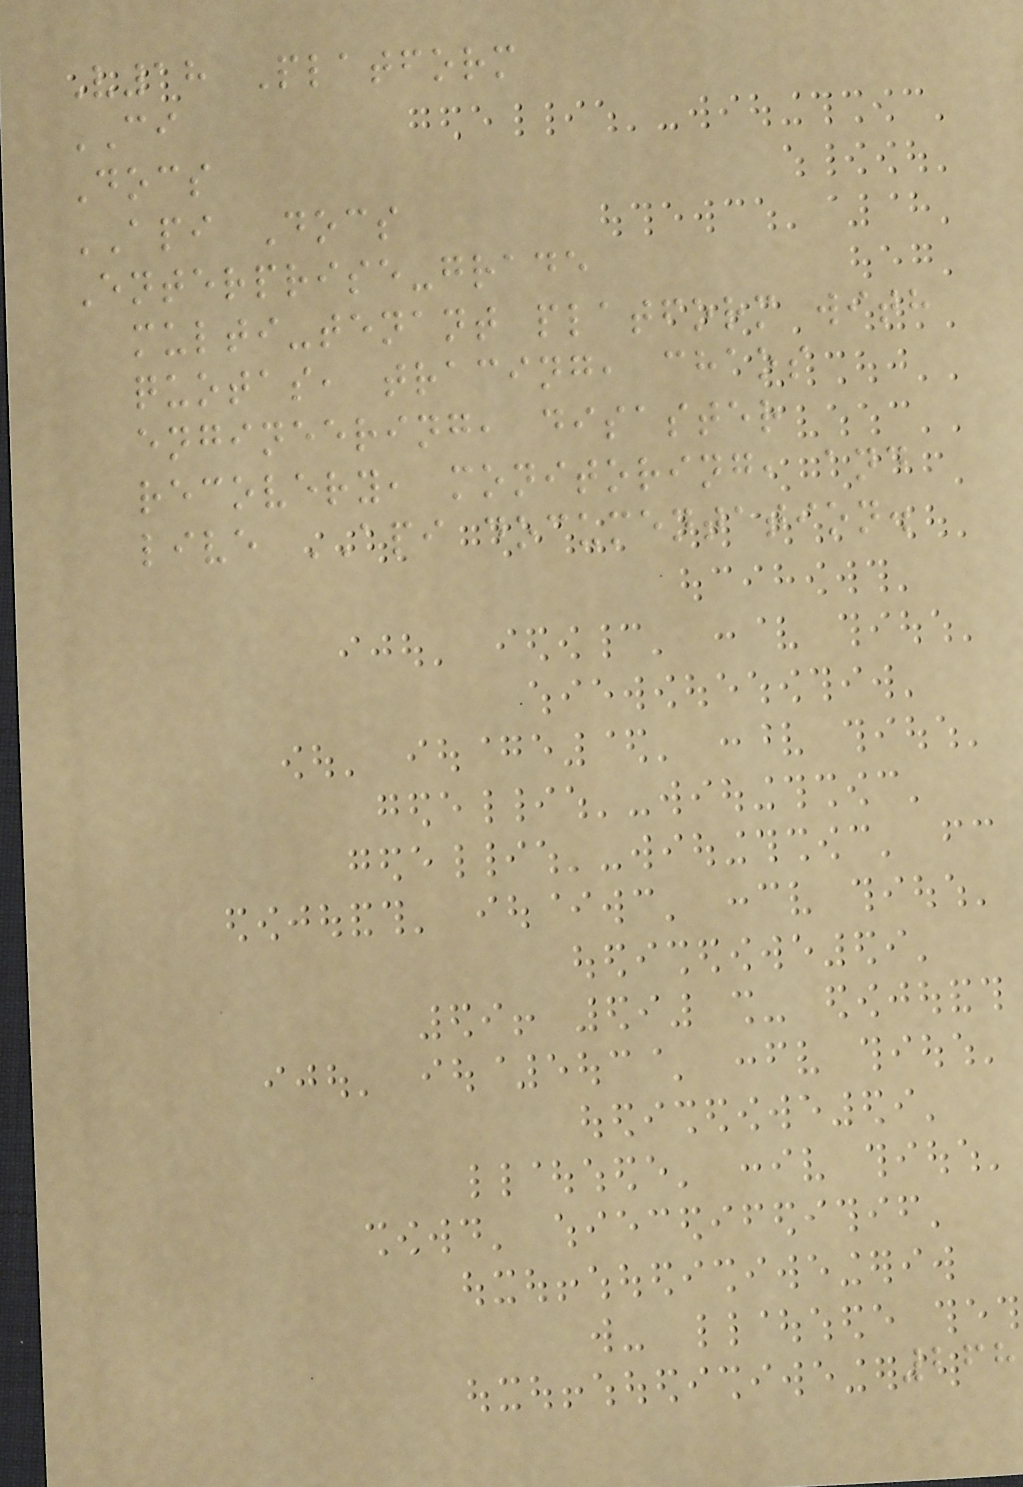V18 Platform
CI
Docs
API Docs
Enterprise-grade
multi-tenant platform with
quotas, tracing, chaos
engineering, disaster
recovery, monitoring, and
live API documentation.
268
